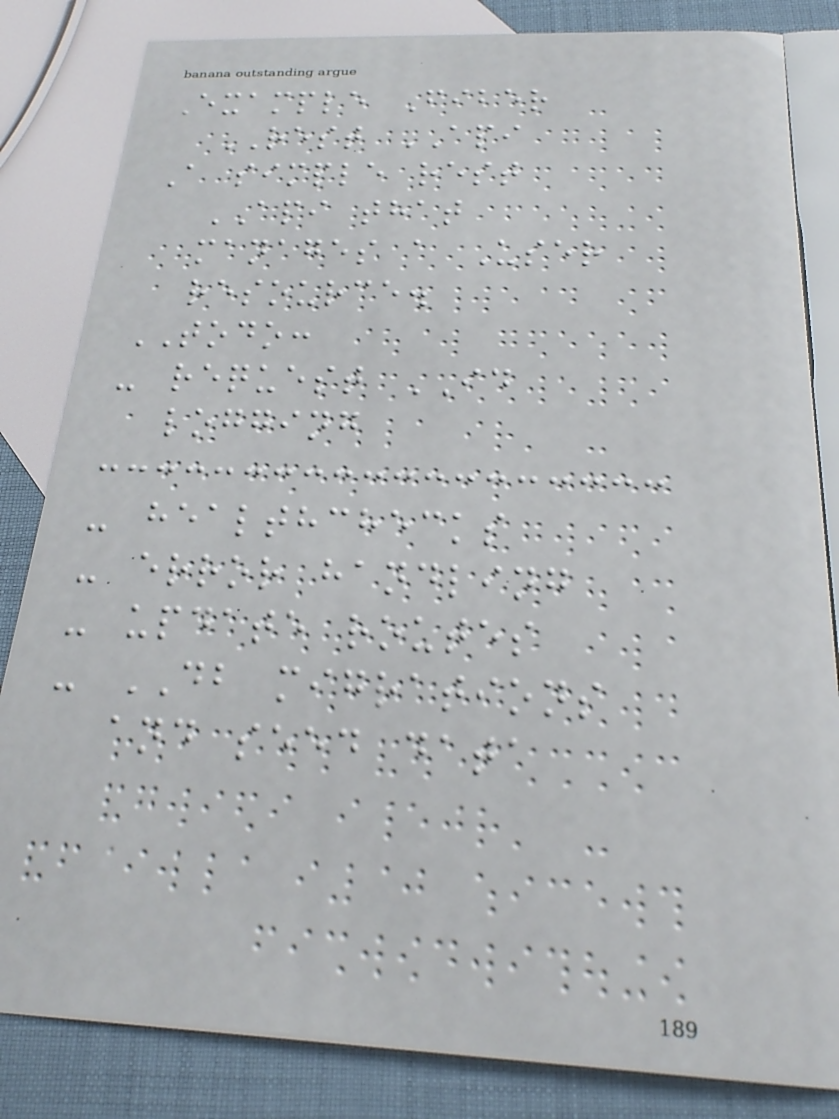Example Fiber
REST API
A simple rest
API that
manages a User
resource.
TODO:
- request ID
logging
- healthchecks
- error handling
- update routes
- DB migrations
and seed data
